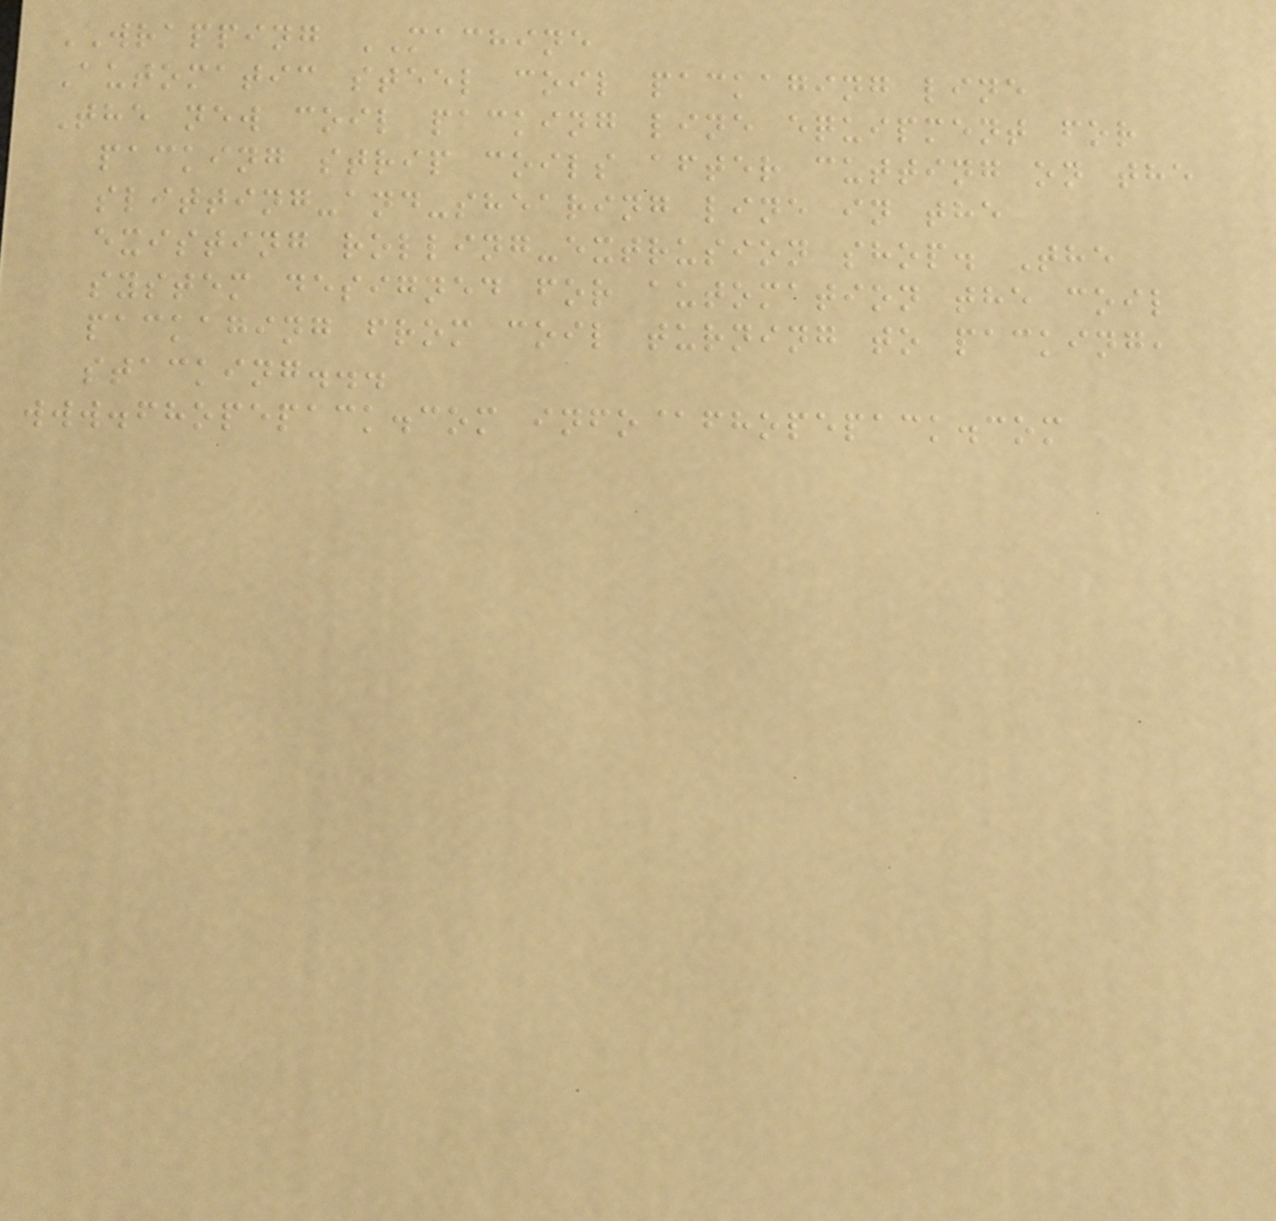WRAPPING MACHINE
Automatic steel coil packaging line
The new coil packing line equipment for
packing strip coils after cutting on the
slitting-and-shearing line in the
existing rolling-extrusion shop. The
system designed for automation the coil
packaging from coil turning to packing,
stacking...
www.fhopepack.com info@fhopepack.com
